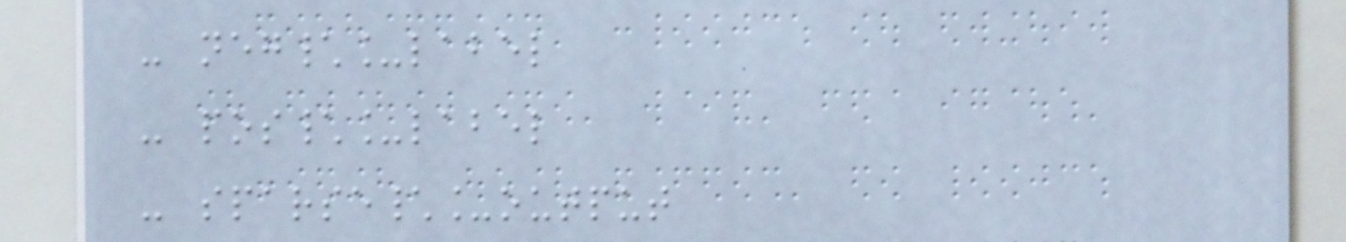- neg\_label
- pos\_label
- sparse\_output
